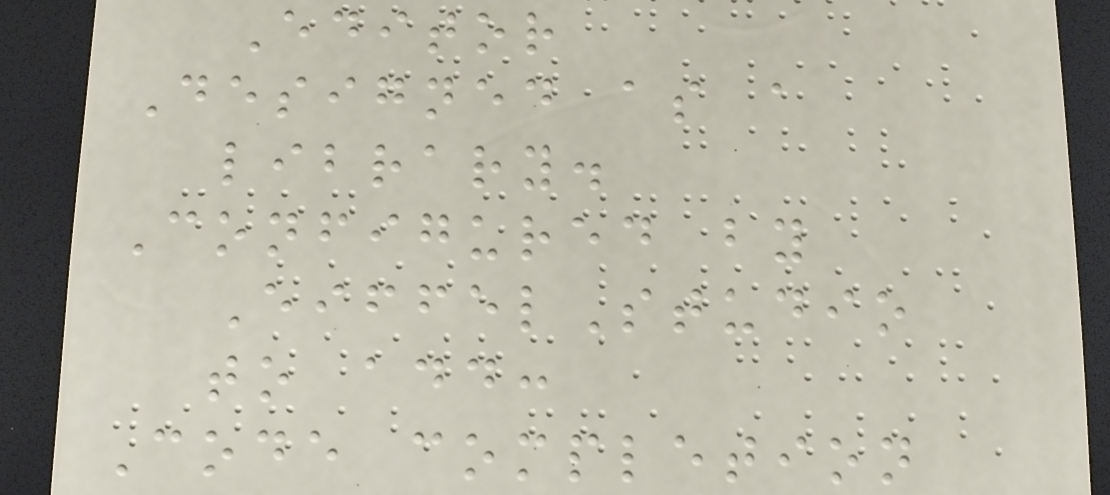Editor
Designed as a
library.
Configured by
EiffelStudio
to add:
Code completion
